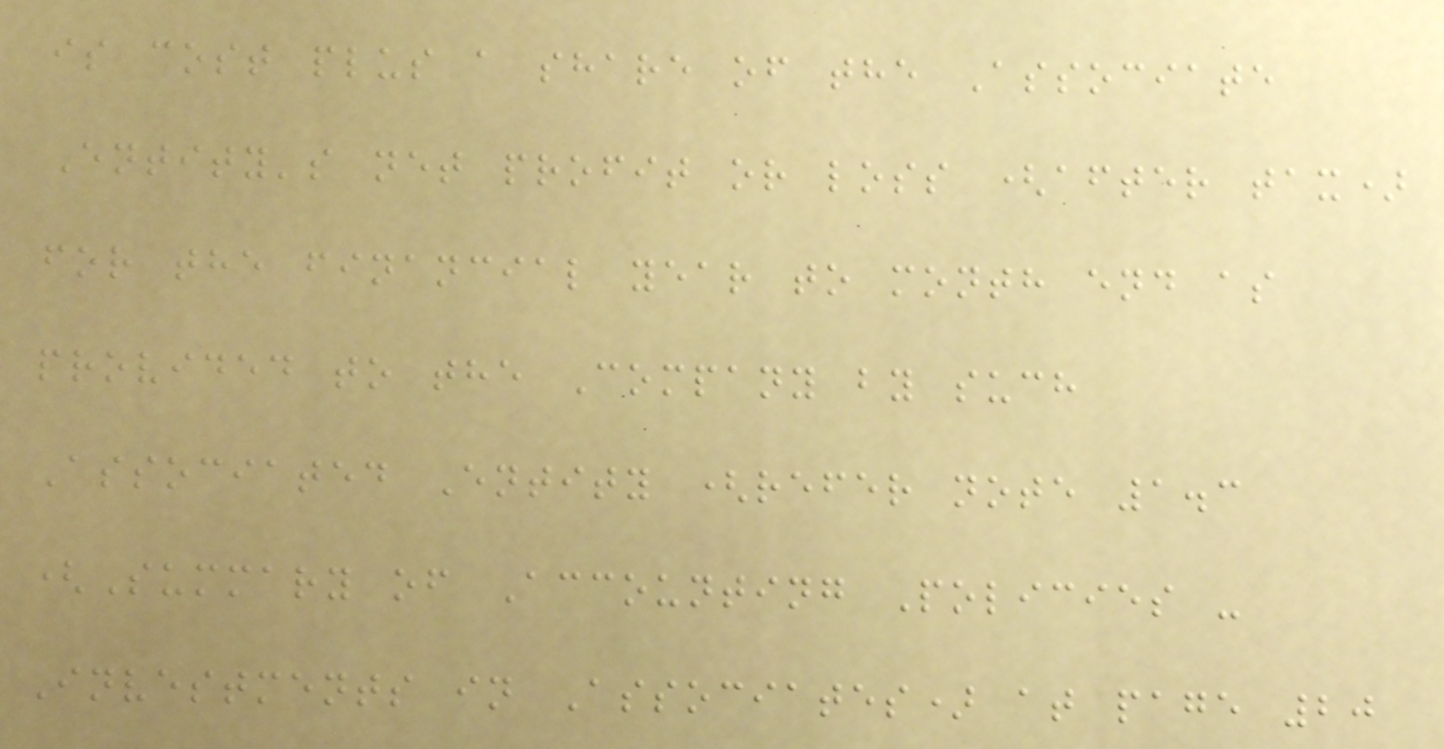is cost plus a share of the Associate
Entity's net profit or loss (after tax)
for the financial year to month end as
provided to the Company by such
Associated Entity (refer note 1.3
(Summary of Accounting Policies -
Investments in Associates) at page 20
